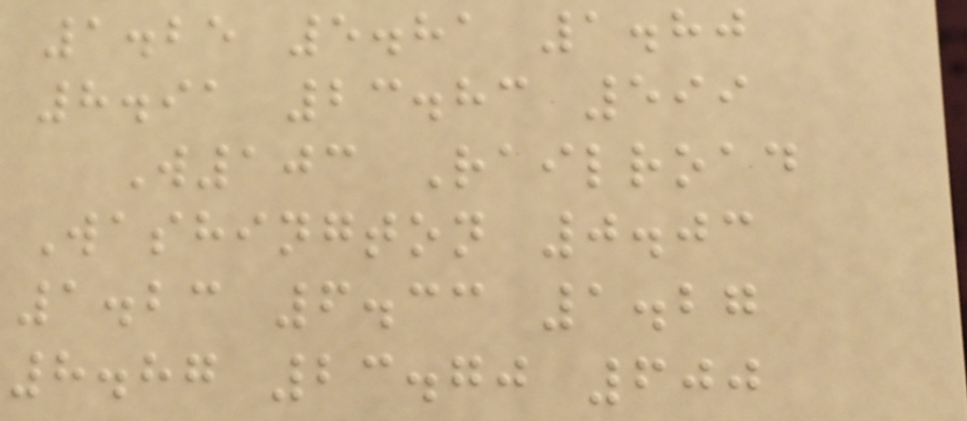1.25 5.81 1.80
8.91 23.83 599
W103 Railroad
Washington 0.03
1.23 6.33 1.27
8.87 23.70 600
